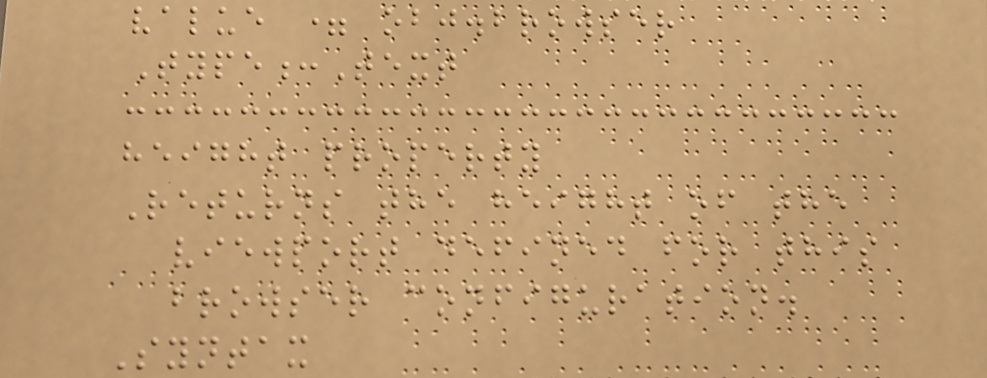value = obj.browser
Type:Text
height property
Returns the height of the
viewport defined for this
browser configuration.
Syntax
